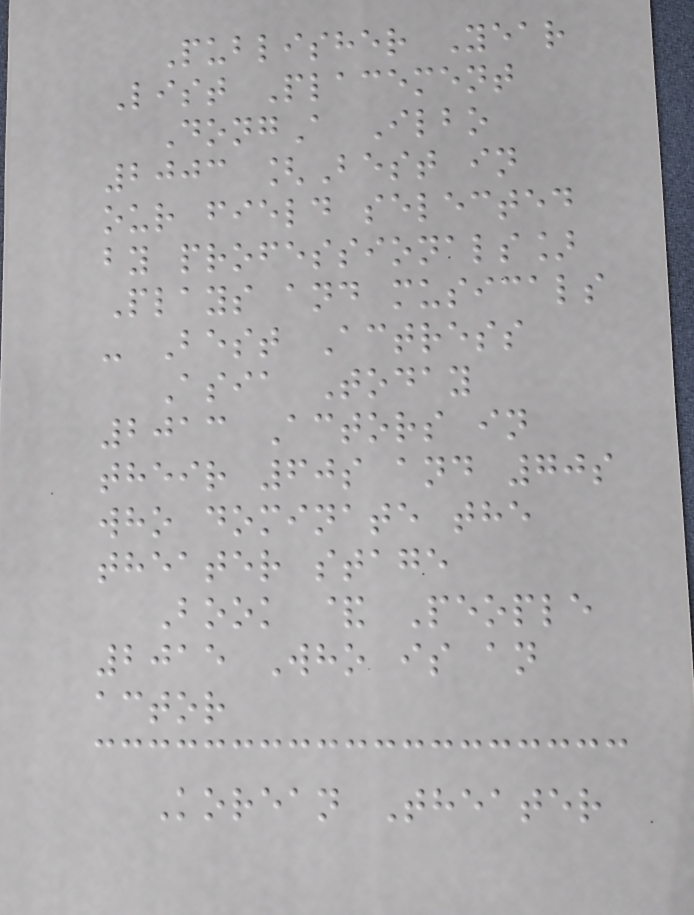Publisher Year
List Placement
DongA Ilbo
2003 [Best in
our field selected
by professionals]
Plays and musicals
- Best Actress
Asia Today
2013 Actors in
their 60s and 70s
who dominate the
theater stage
Book & People
2015 Who is an
actor
Korean Theater
